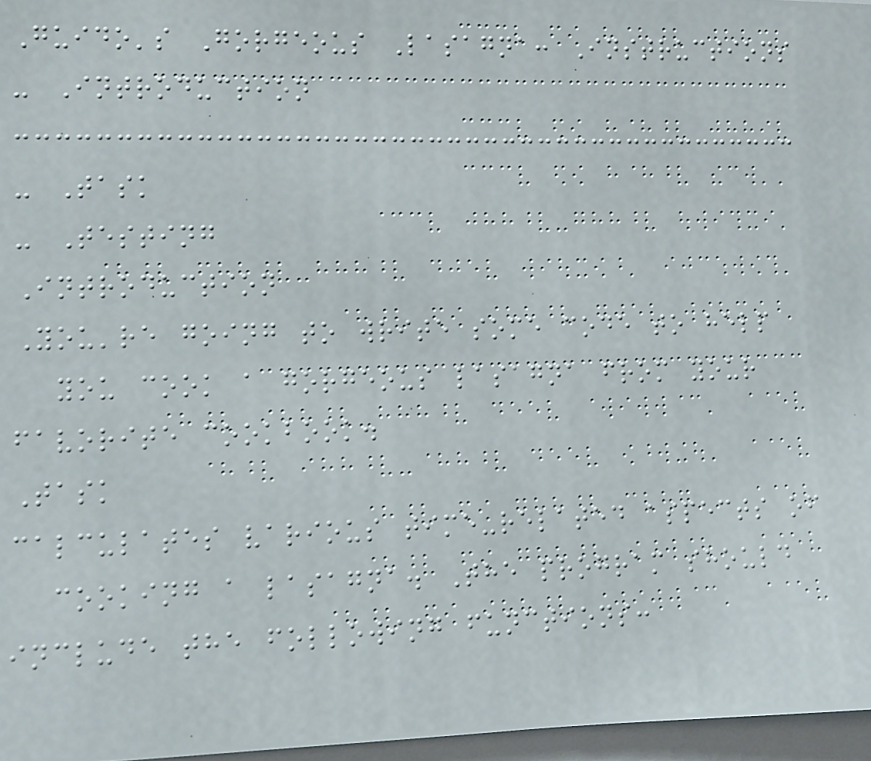Guido's Gorgeous Lasagna: Instructions
- Introduction
- Task
- Testing
Introduction
You're going to write some code to help
you cook a gorgeous lasagna from your
favorite cookbook.
Task
calculates various time-related aspects of
cooking a lasagna. The program should
include the following functions:
